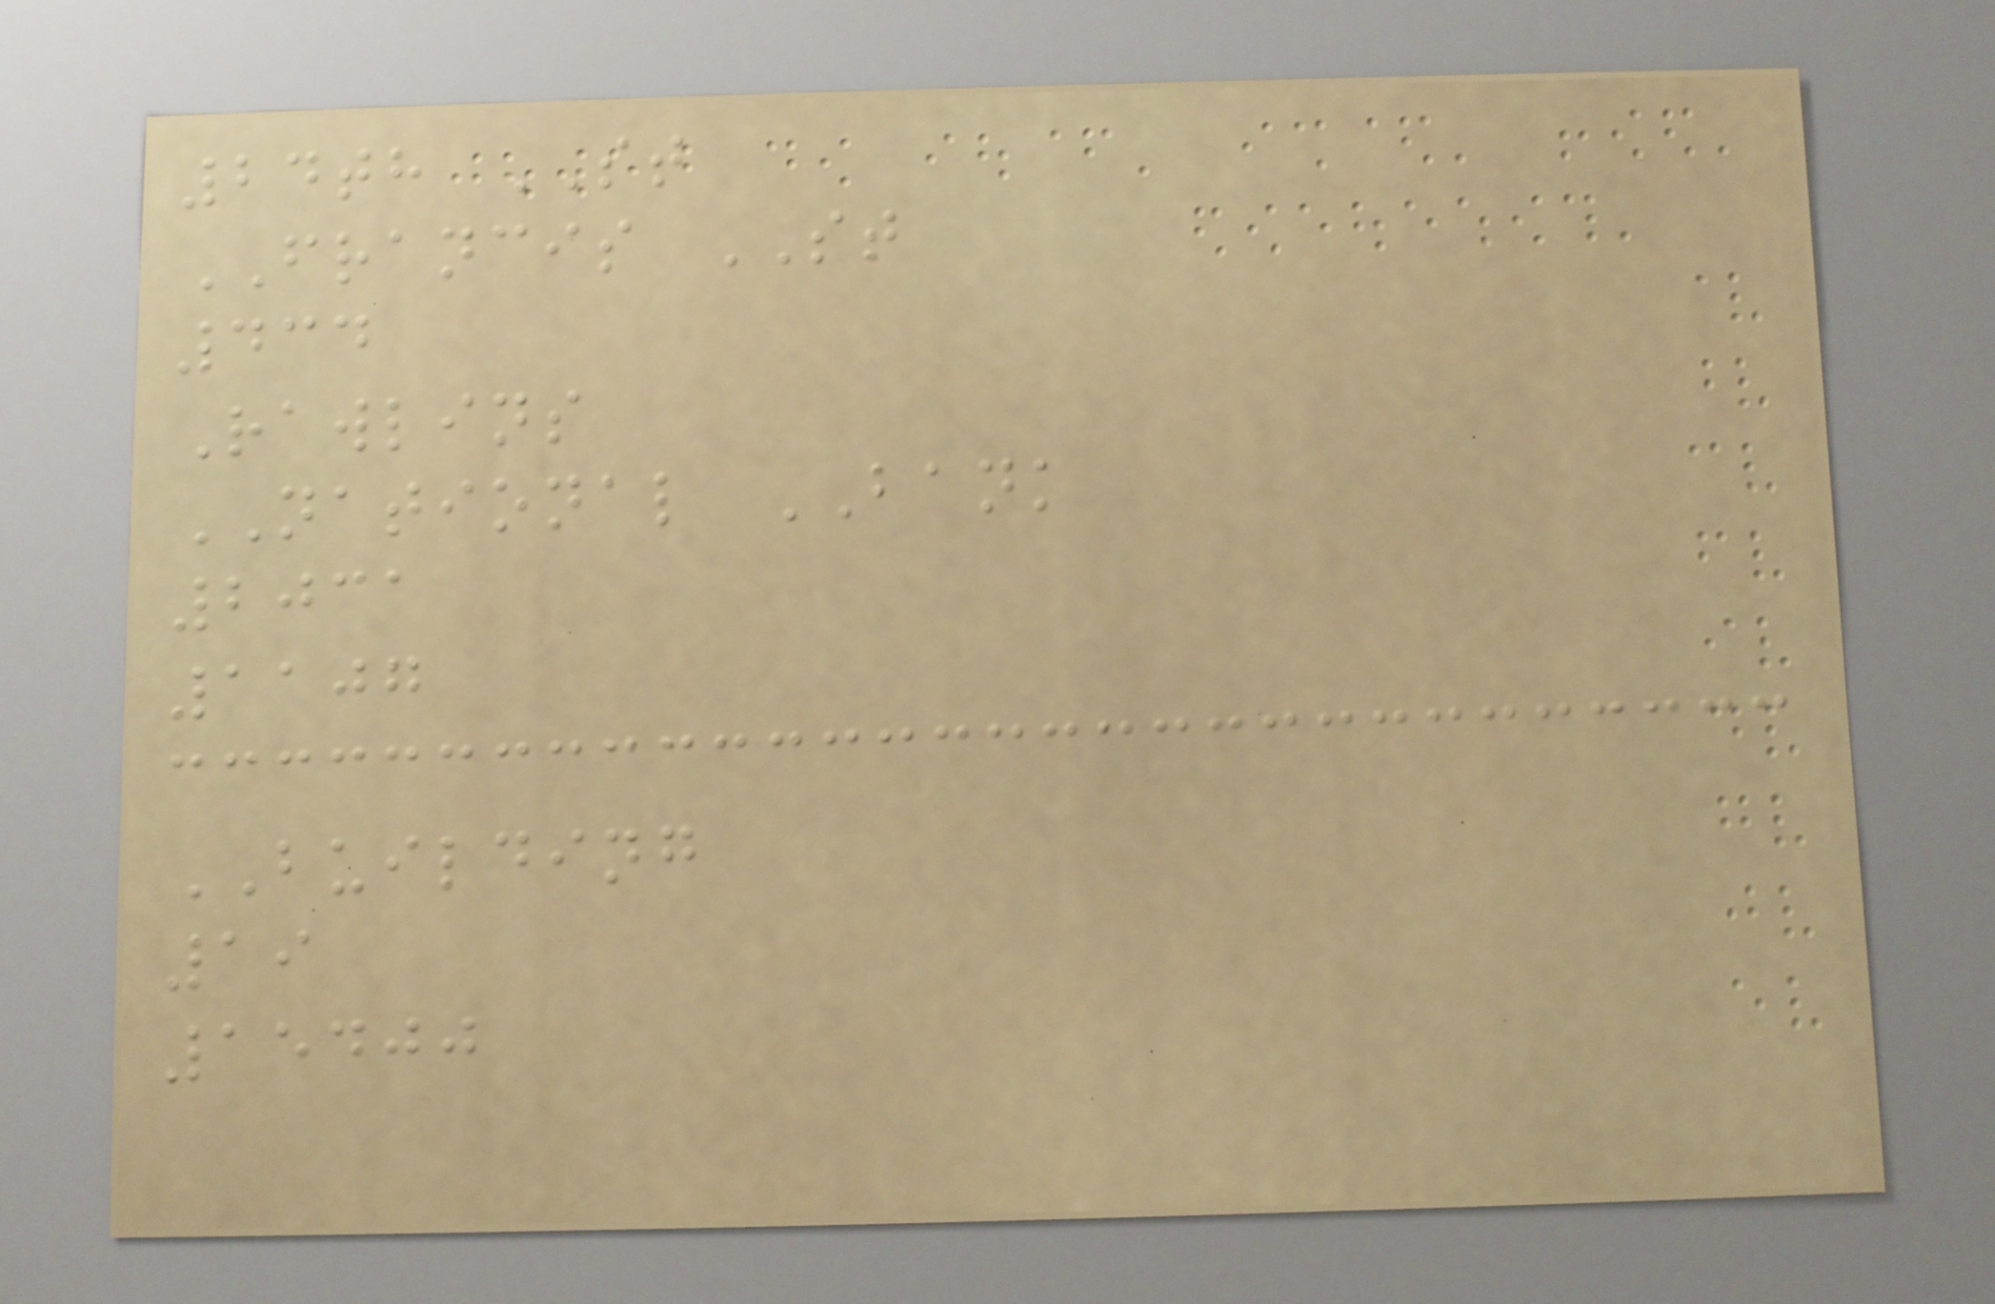24th ST
FRANCIS ST
434
Rawlins
NATIONAL BANK
2031
1107
BUILDING
19
15400
